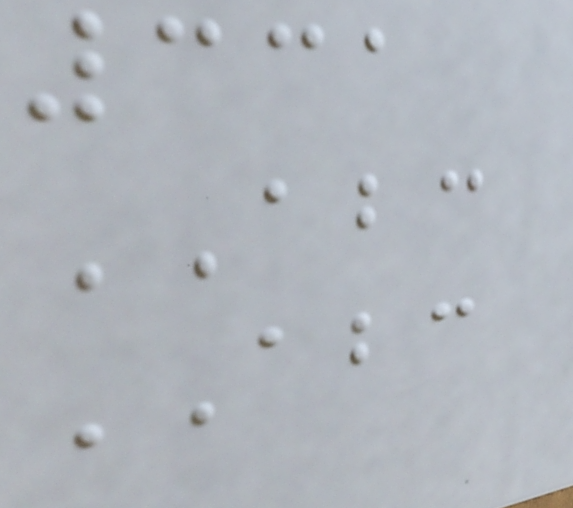331
ABC
ABC
